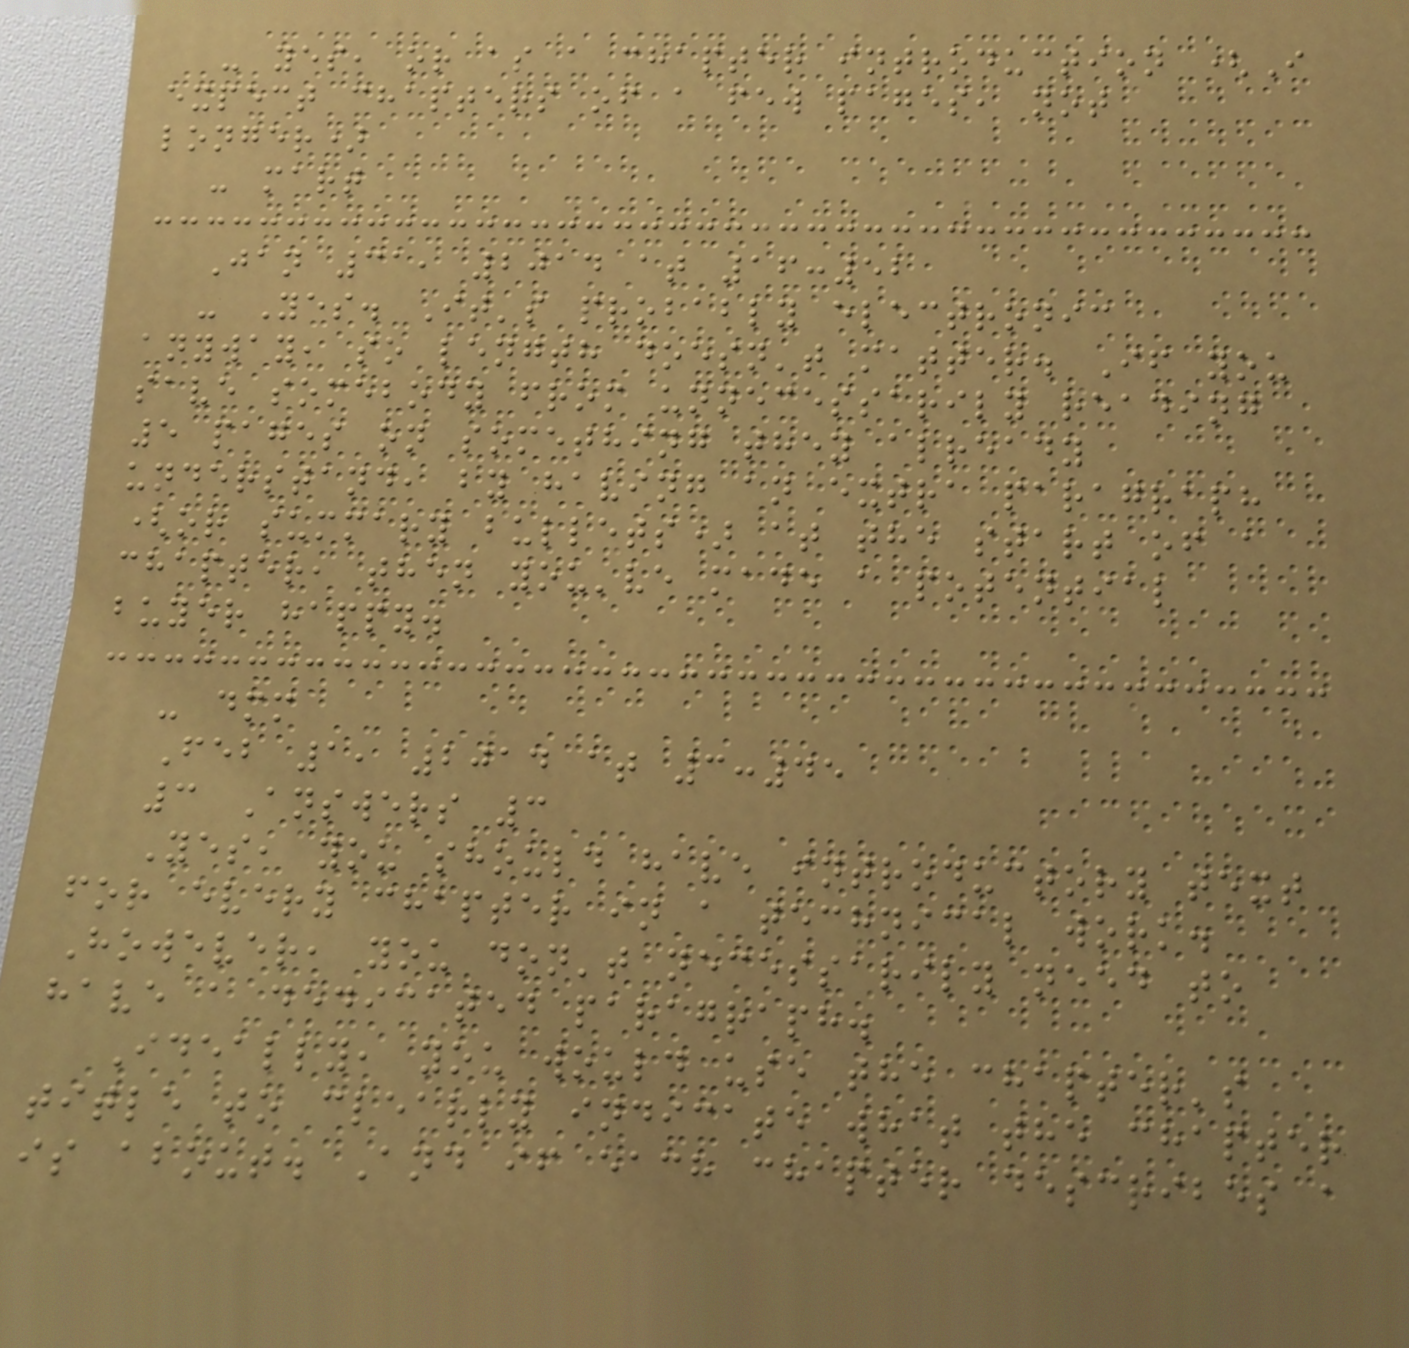- yes, or as a chapter introduction (I
expect chapters of a few pages, not
longer)
- mart
Jan 31, 2014 at 16:52
- Yes. It's probably electronic
anyway, so length doesn't matter. If you
save somebody from unnecessarily reading
5 pages on something they already
understand, by having an extra paragraph
(or summary bullets) at the start of a
chapter, then you've made a potential
buyer happy.
- dmm
Feb 1, 2014 at 3:45
3 Answers 3
Yes, you should have introductory text
for every chapter in a technical work.
However, you don't necessarily need to
have a dedicated paragraph.
Ideally, you would use the chapter's
title to clearly indicate what the chapter
is about. And if each chapter describes a
